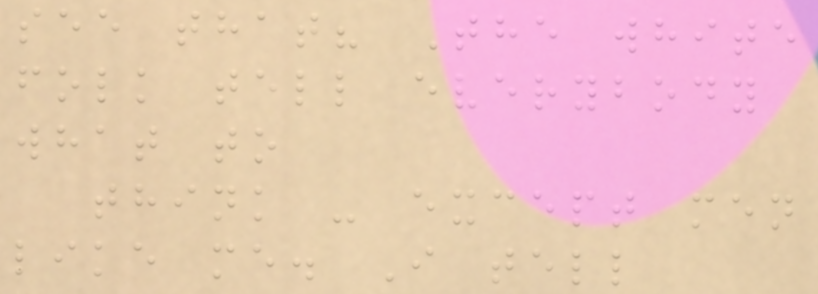see that? The white
folk tell everybody
what to
think - except men
like me. I tell
